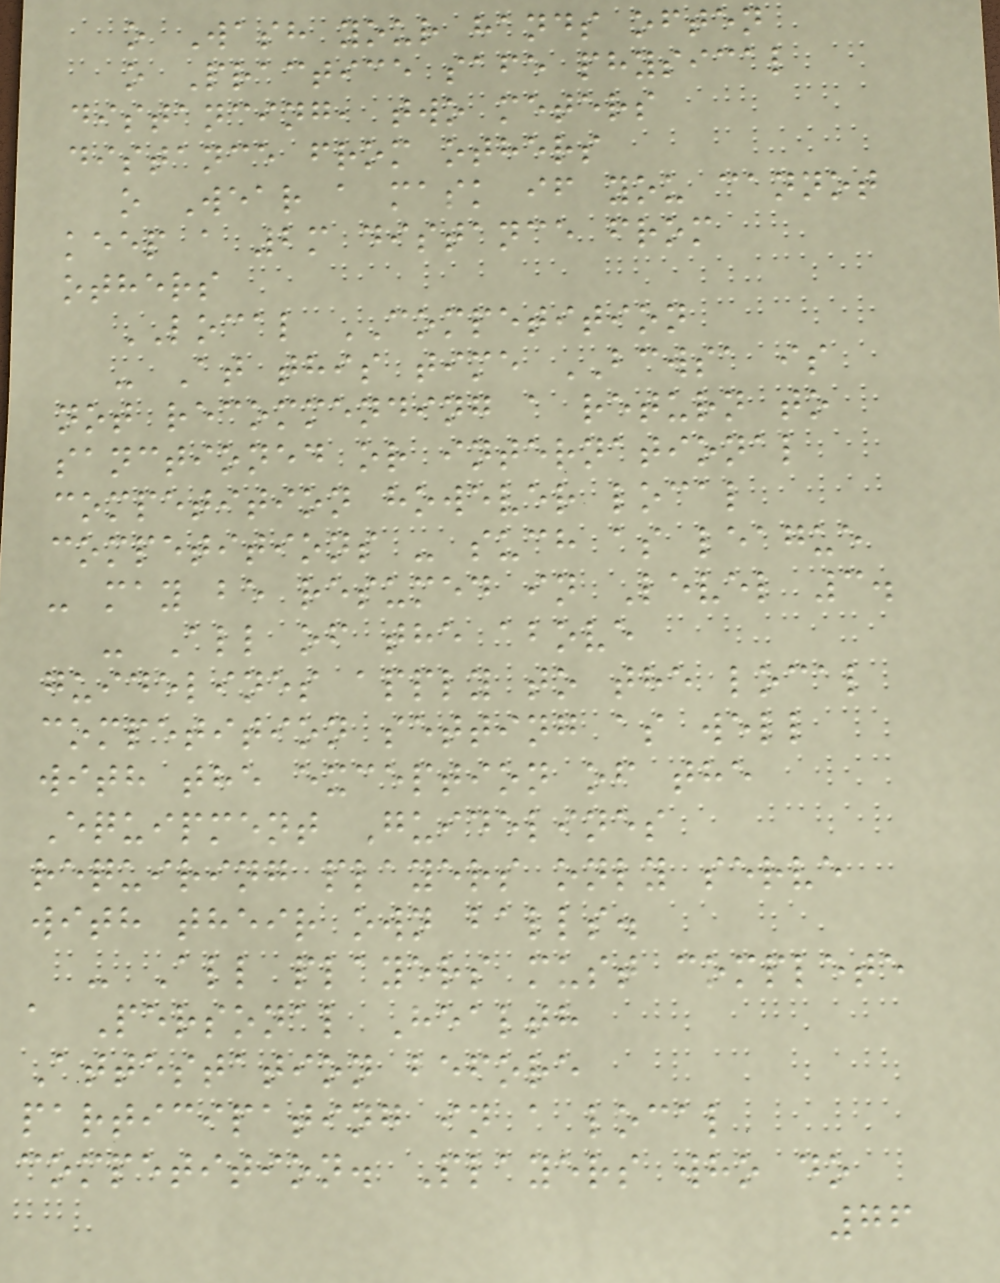o Wash your hands often
o Practice safe physical
distancing, two meters
distance from others
o Wear a mask if you cannot
keep a 2m distance from
others
LOCAL COMPETITION
- At this time BCWSA is
not recommending a return to
sanctioned or international
competition however local
competitions - such as league
- may be resumed in Level 3.
- All of the above
guidelines apply to the local
competition setting as well
with the exception of the
Equipment Guidelines
requiring players only serve
with their own balls.
- All players must complete
a Personal Health
Attestation before
participating in a local
competition. Players who do
76
